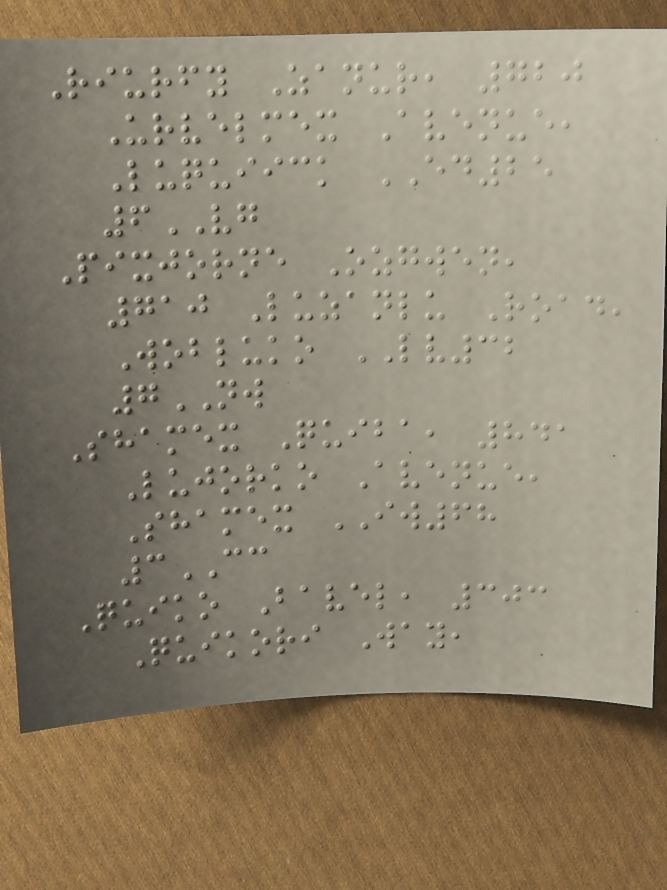Riurfy Zanur, 720
Urvelmex Avenue,
Luquiick ED25
6VG
Pixjorne Ozgwen,
710 Luzanlu Road,
Wobluko LV32
7NW
Shamex Quiba, 841
Lujorko Avenue,
Shamex IW68
3CC
Quiko Bavel, 303
Quikori Way,
